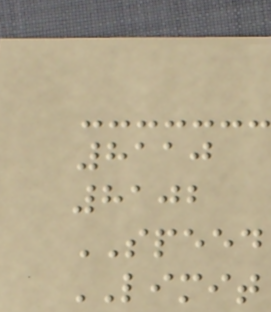8110
8102
SPEED
LIMIT
